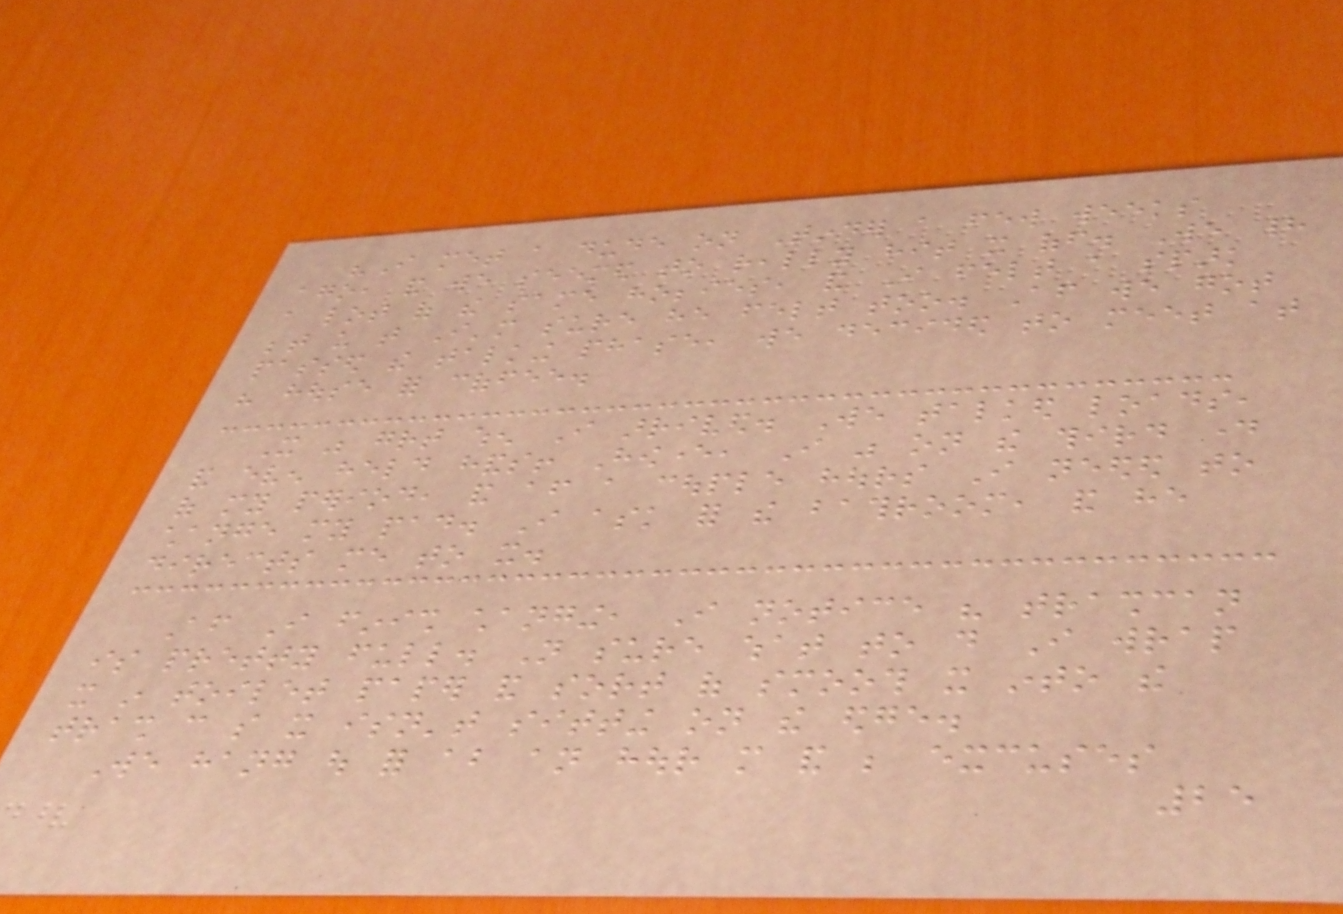"I met a dude on Tinder a few weeks
ago, and we seemed to really hit it off. We had
a lot of the same hobbies, and I felt a spark
between us that I'm sure he felt too. After we got
passed the talking phase, we decided to meet at
his house for coffee.
It was great when I arrived. We talked loads,
and even held hands! However, I was on the third day
of my period, and after a couple hours I needed to
change my pad. I ask for the bathroom, and he
directs me to it.
After I finish changing, I notice his trashcan
is pretty full. Not sure what to do I wrap
it in toilet paper and sort of smooth it into the
trash can so it isn't sitting on the edge.
We hang out for about an hour more and be excuses
25
